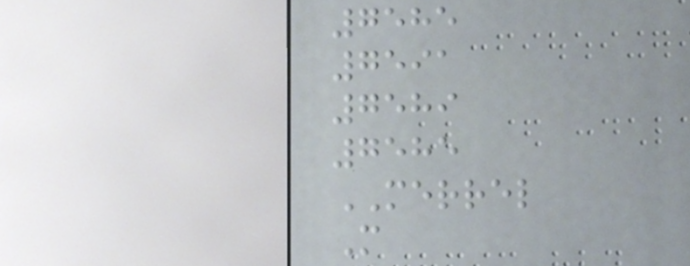7585
7591
7589
7585
MERREL
M
